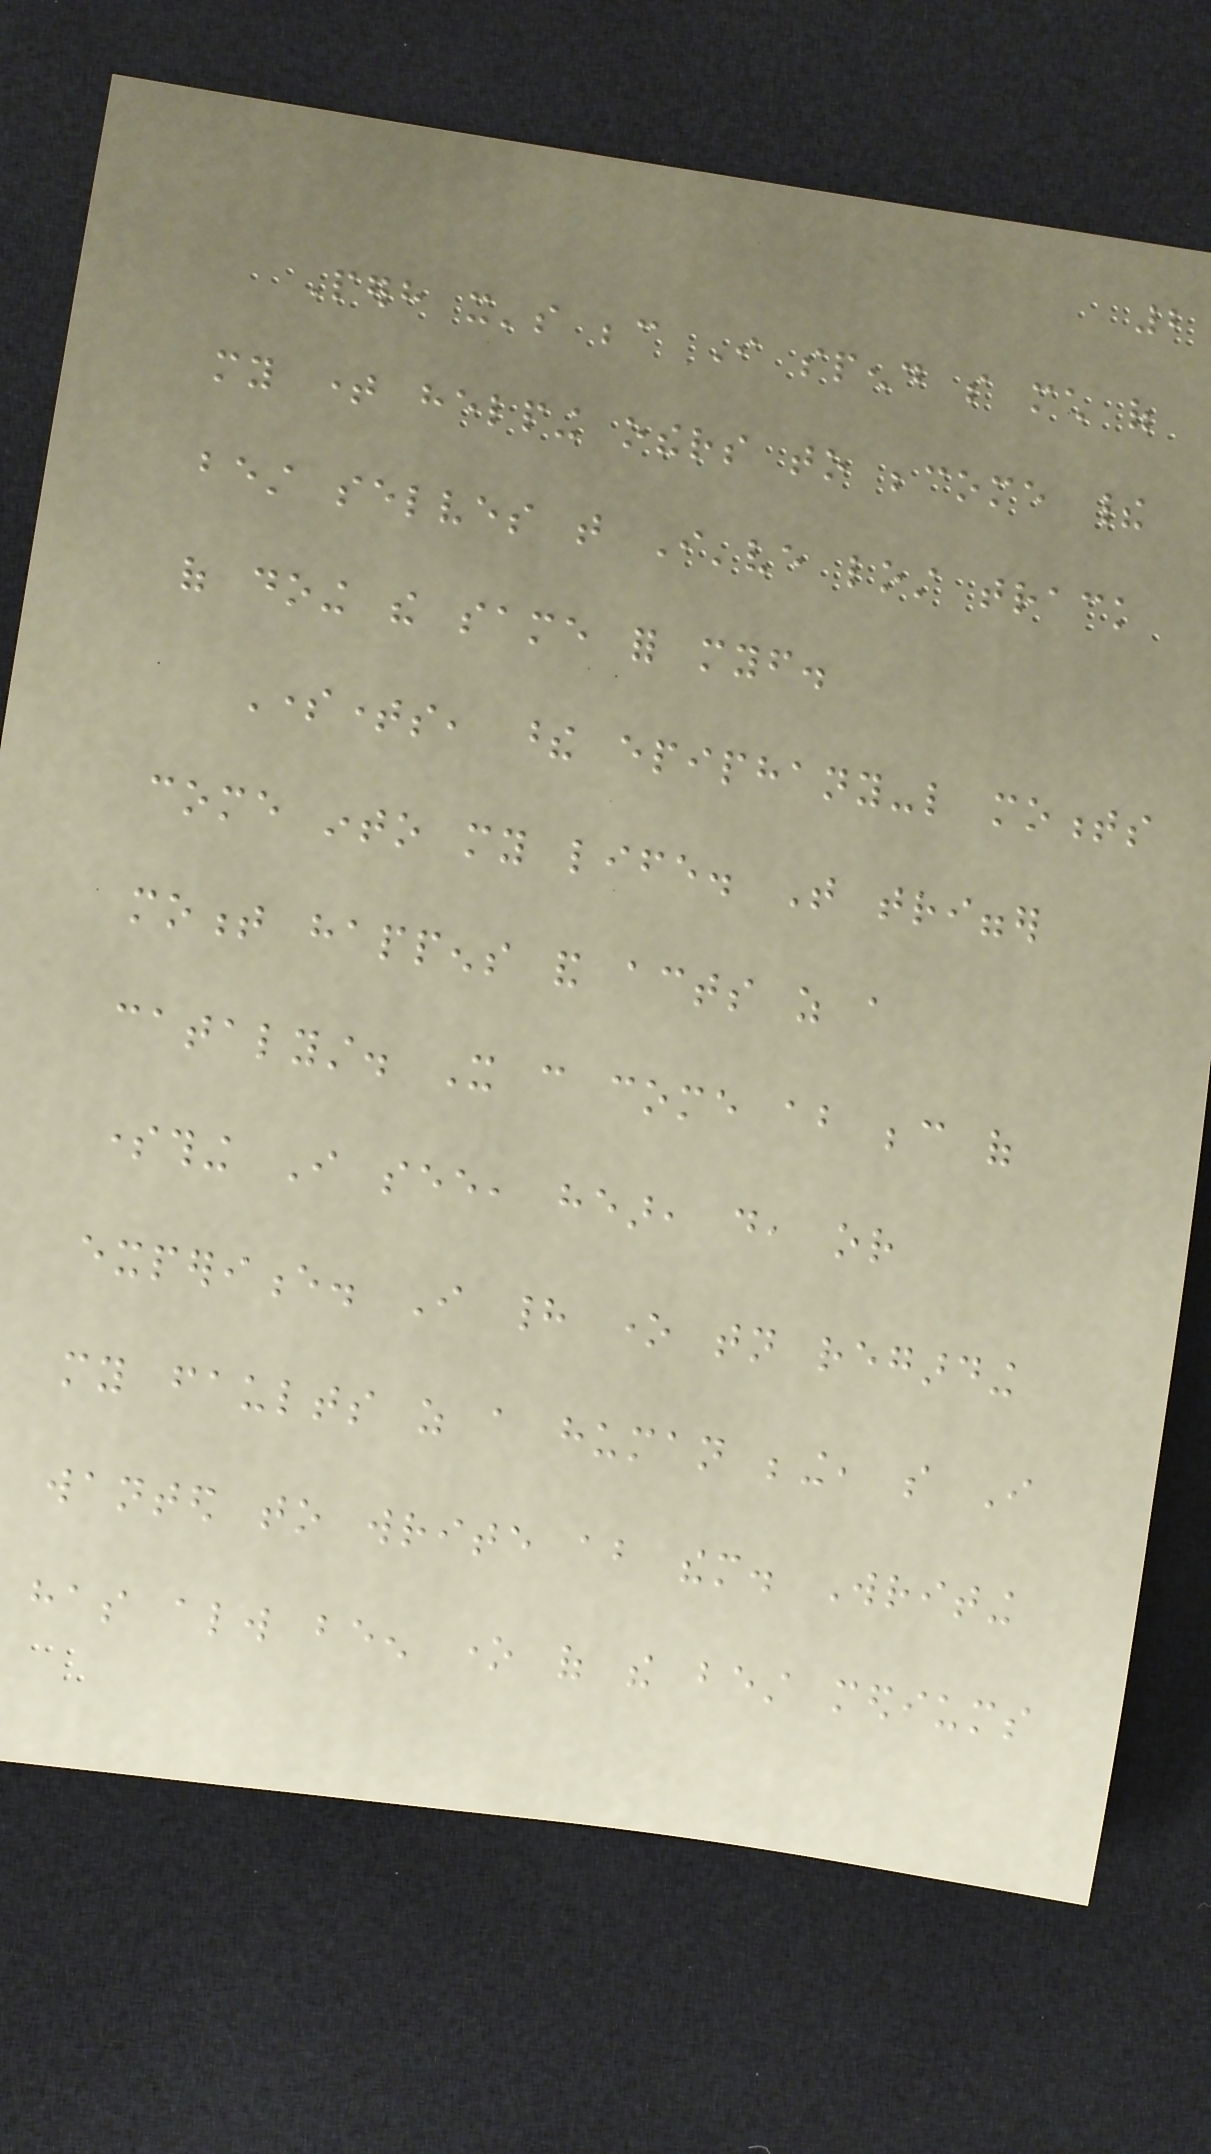2
Perhaps it's because I spend so much of
my time helping others to become their
best selves that I've lost track
of doing the same for myself.
Sometimes, these epiphany-like moments
come into my life. That trigger
moment happens and acts as a
catalyst. It can come about because of
something I see, hear, do, or
experience. I had one tonight regarding
my faults as a human being, so I
wanted to write about them. Writing
has always been one of the best mediums
